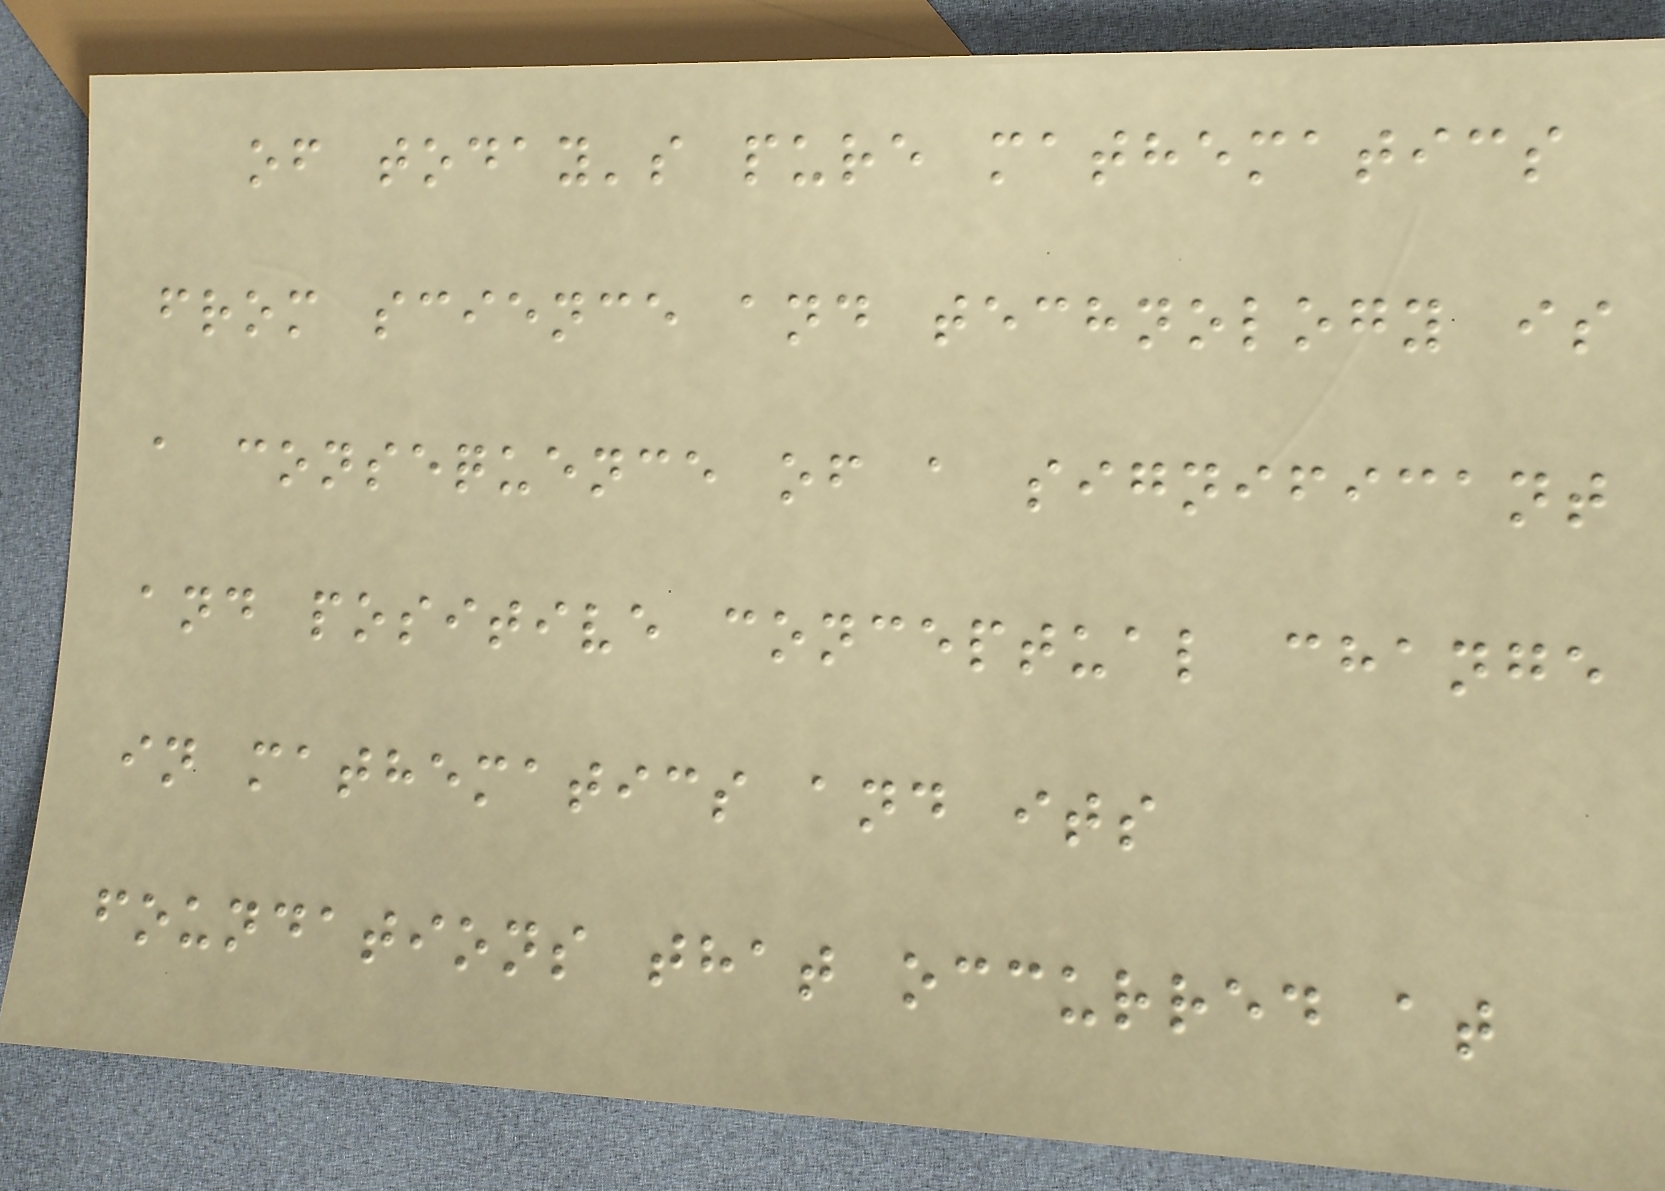of today's pure mathematics
from science and technology is
a consequence of a significant
and positive conceptual change
in mathematics and its
foundations that occurred at
